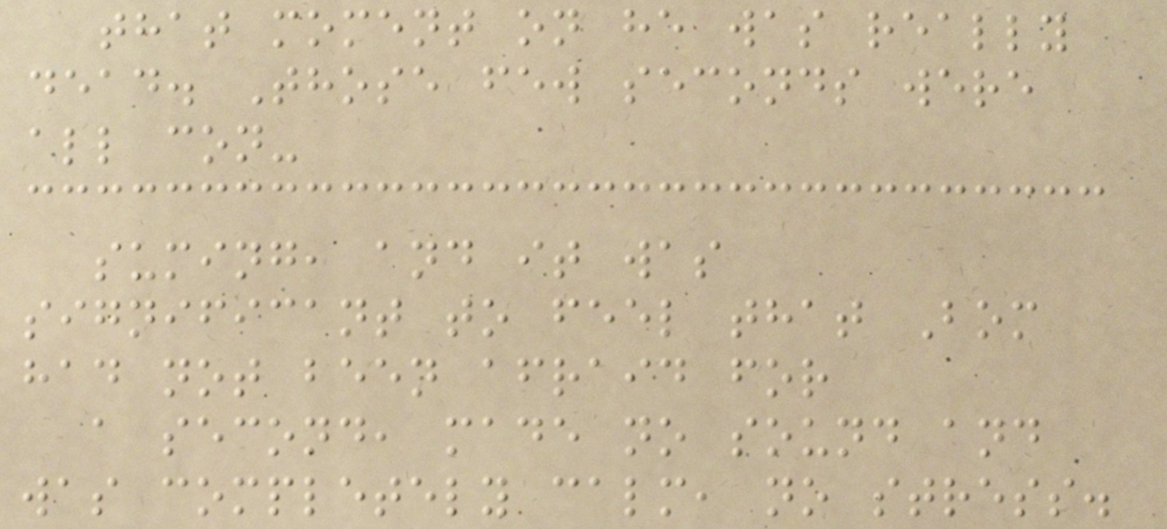that moment on he was really
dead. Those few seconds were
all con-
suming, and it was
significant to feel that Bom
had not been afraid for
a second, made no sound and
was completely calm, no stress.
